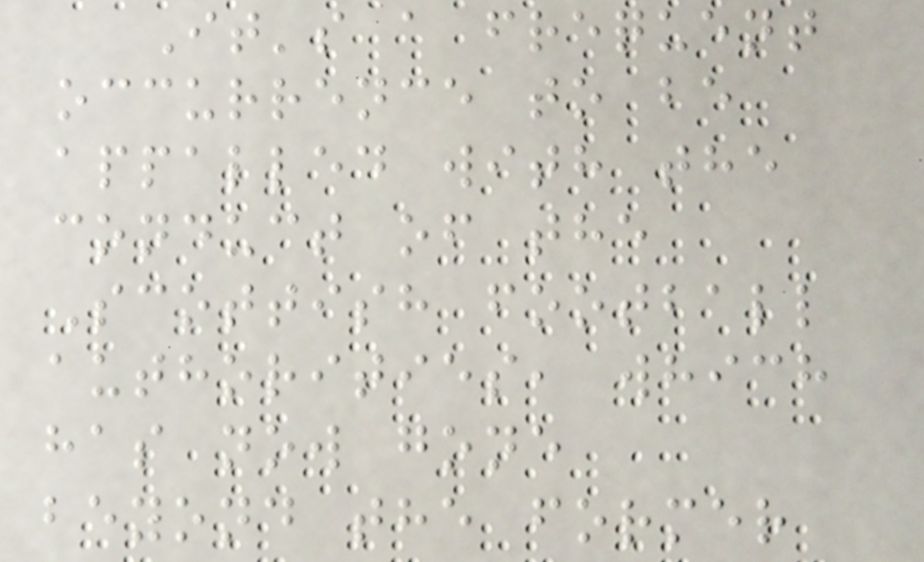It's a frequent
occurrence to be
appalled with the
conduct of the
Scottish football
authorities, which
has now gone
beyond the former
